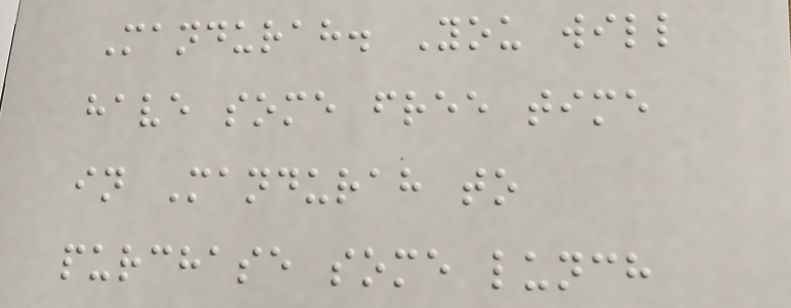Mandurah. You will
have some free time
in Mandurah to
purchase some lunch
